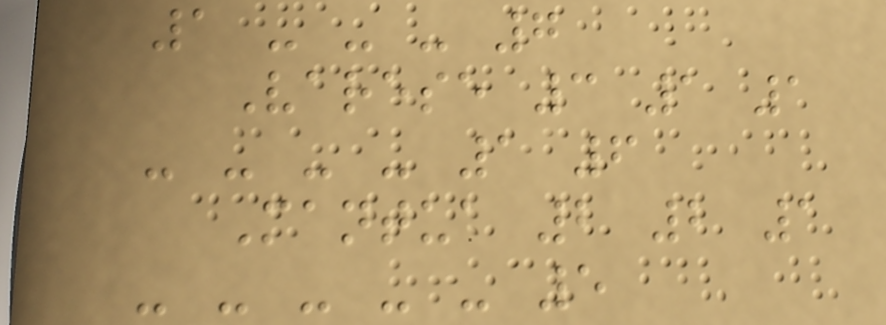1 - - - 7
Varese 3 1 1
- - - - 1 6
Mantua 2 2 1
- - - - - 5
